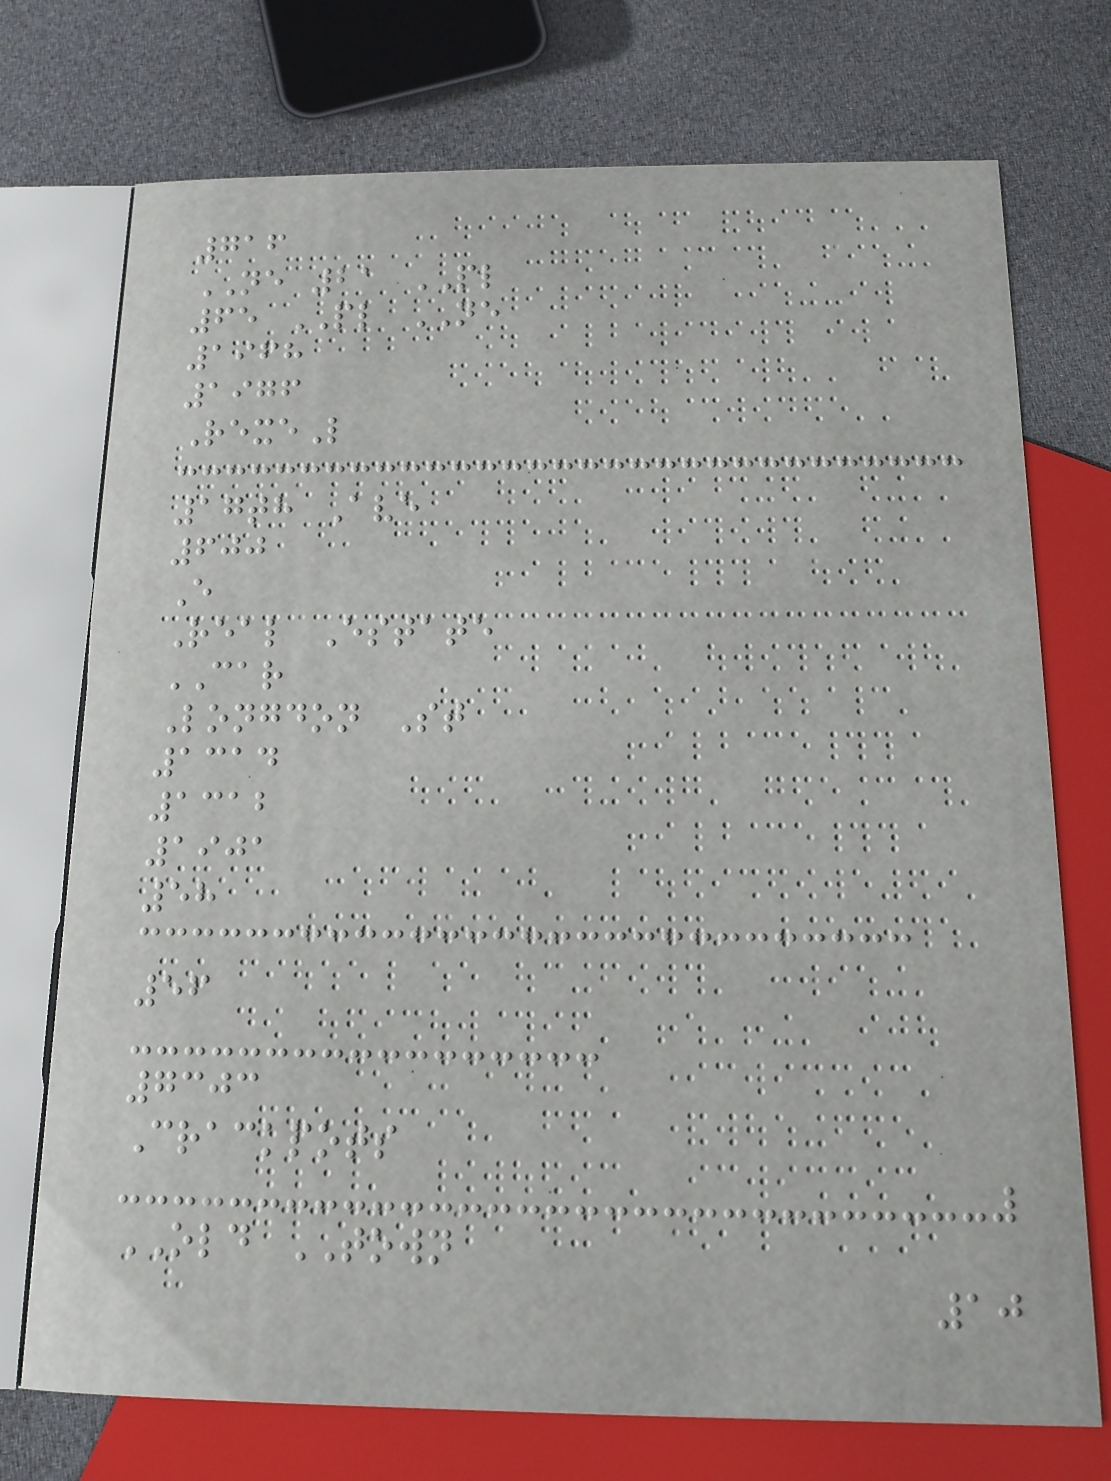716
NE 21 PL
65 PL NE
1968
1976
RexeL
17th Ave
600
E
Real Estate
CAR
Longdon St
1314
1312
1901
58
56
7303
Crackpots
OLD TOWN
10
